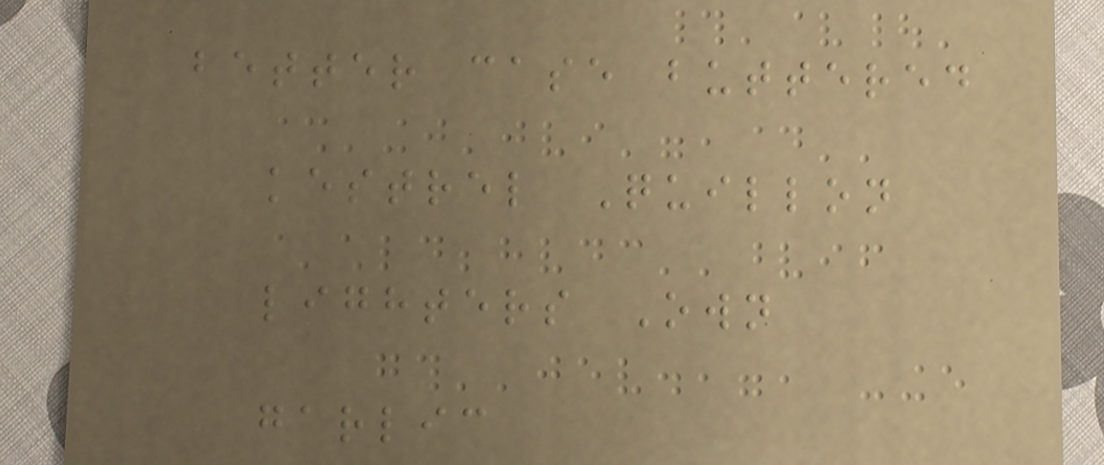better case buttered
kestrel Quillon
lighters Own
garlic
